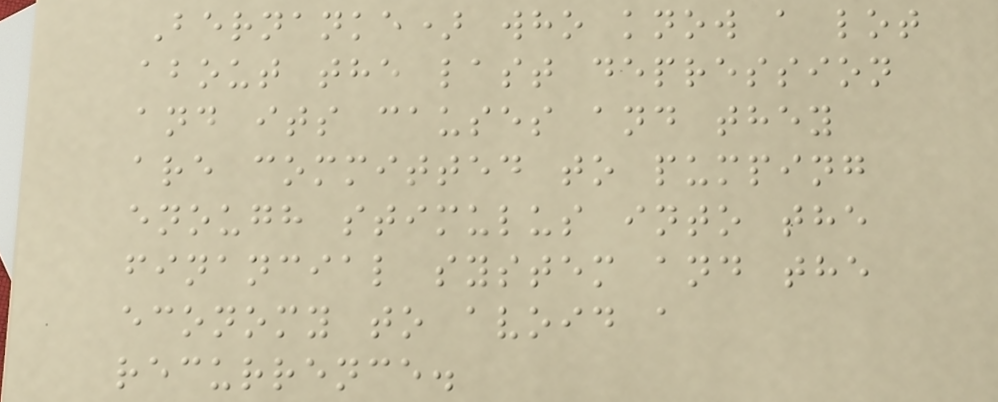Bernanke) who know a lot
about the last depression
and its causes and they
are committed to pumping
enough stimulus into the
financial system and the
economy to avoid a
recurrence.
